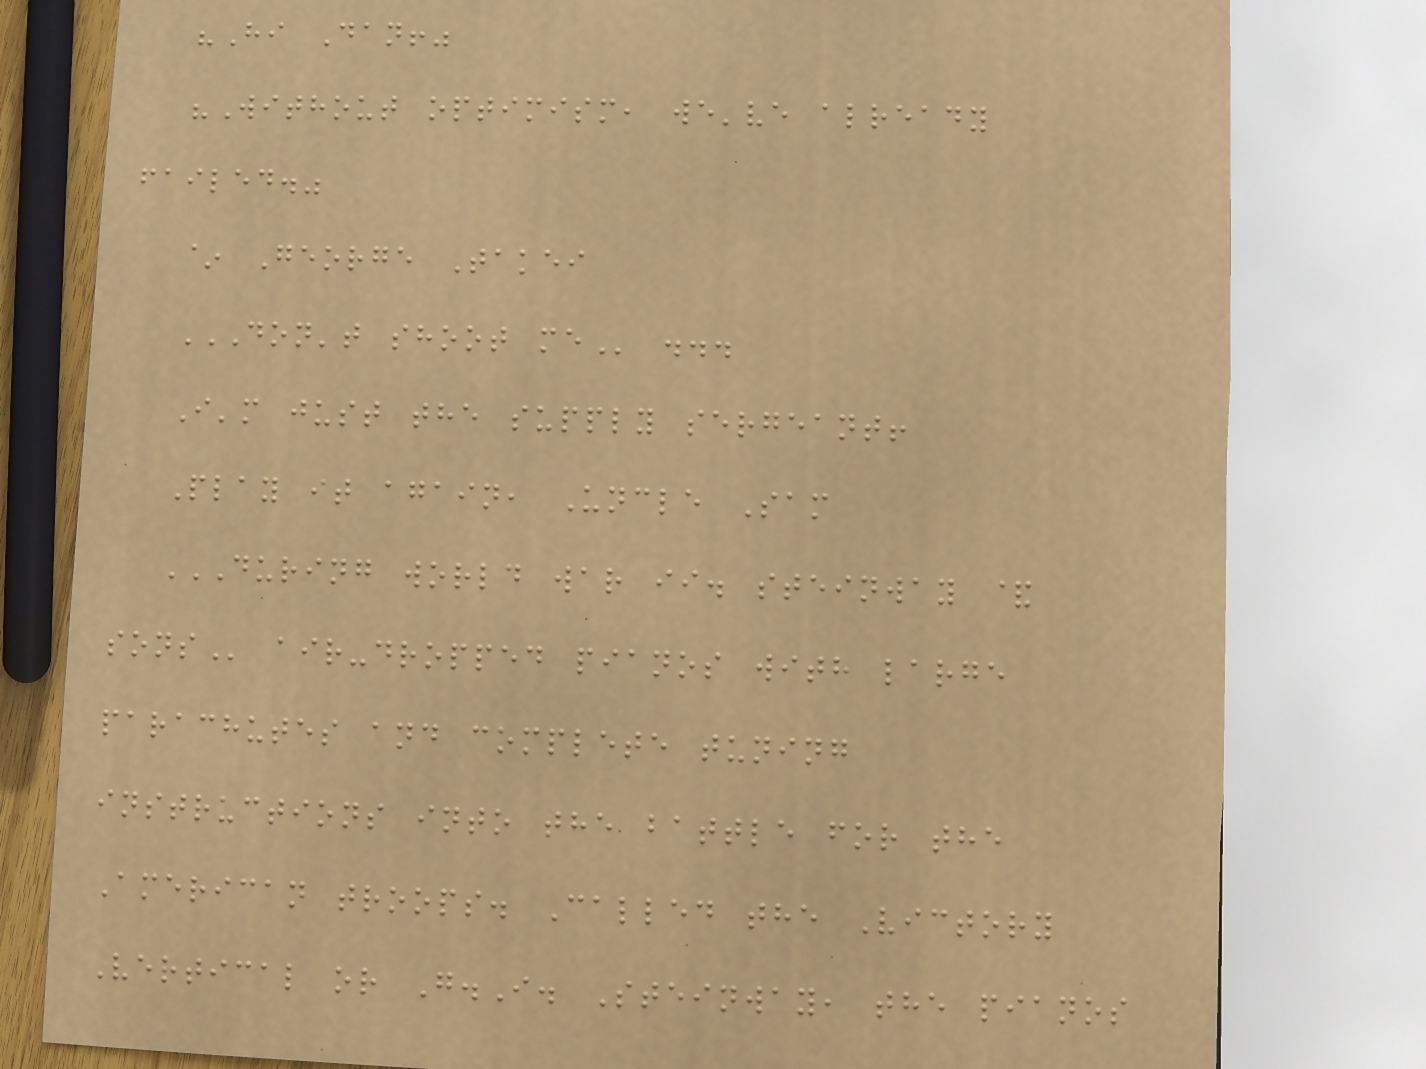"Hi Dan!"
"Without optimism, we've already
failed."
~ George Takei
DON'T SHOOT ME ...
I'm just the supply sergeant!
Play it again, Uncle Sam
DURING WORLD WAR II. STEINWAY &
SONS air-dropped pianos with large
parachutes and complete tuning
instructions into the battle for the
American troops. Called the Victory
Vertical or G.I. Steinway, the pianos
